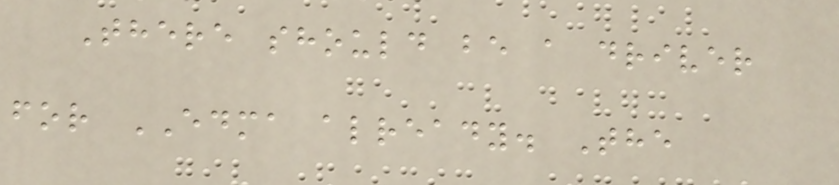There should be a driver
for EDMA already. The
